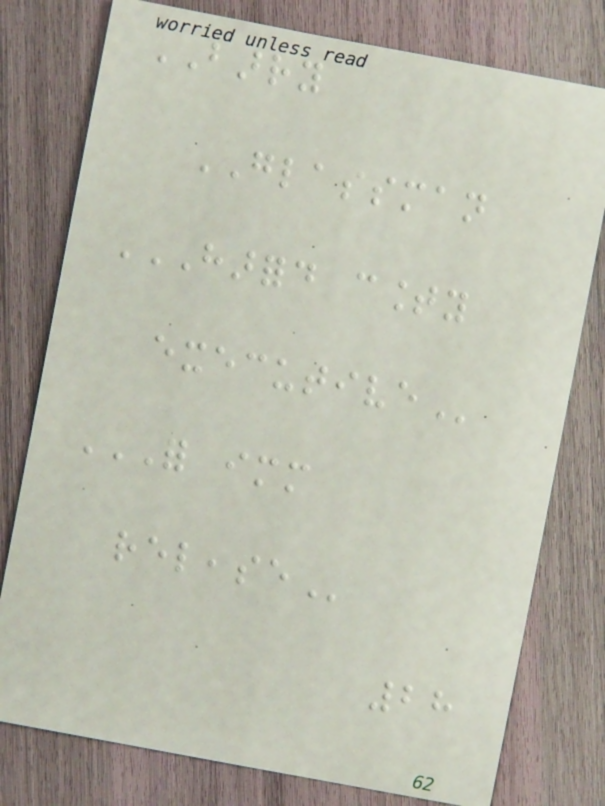BARRY
GLASSMAN
HARFORD COUNTY
EXECUTIVE
FOR IMMEDIATE
RELEASE
28
